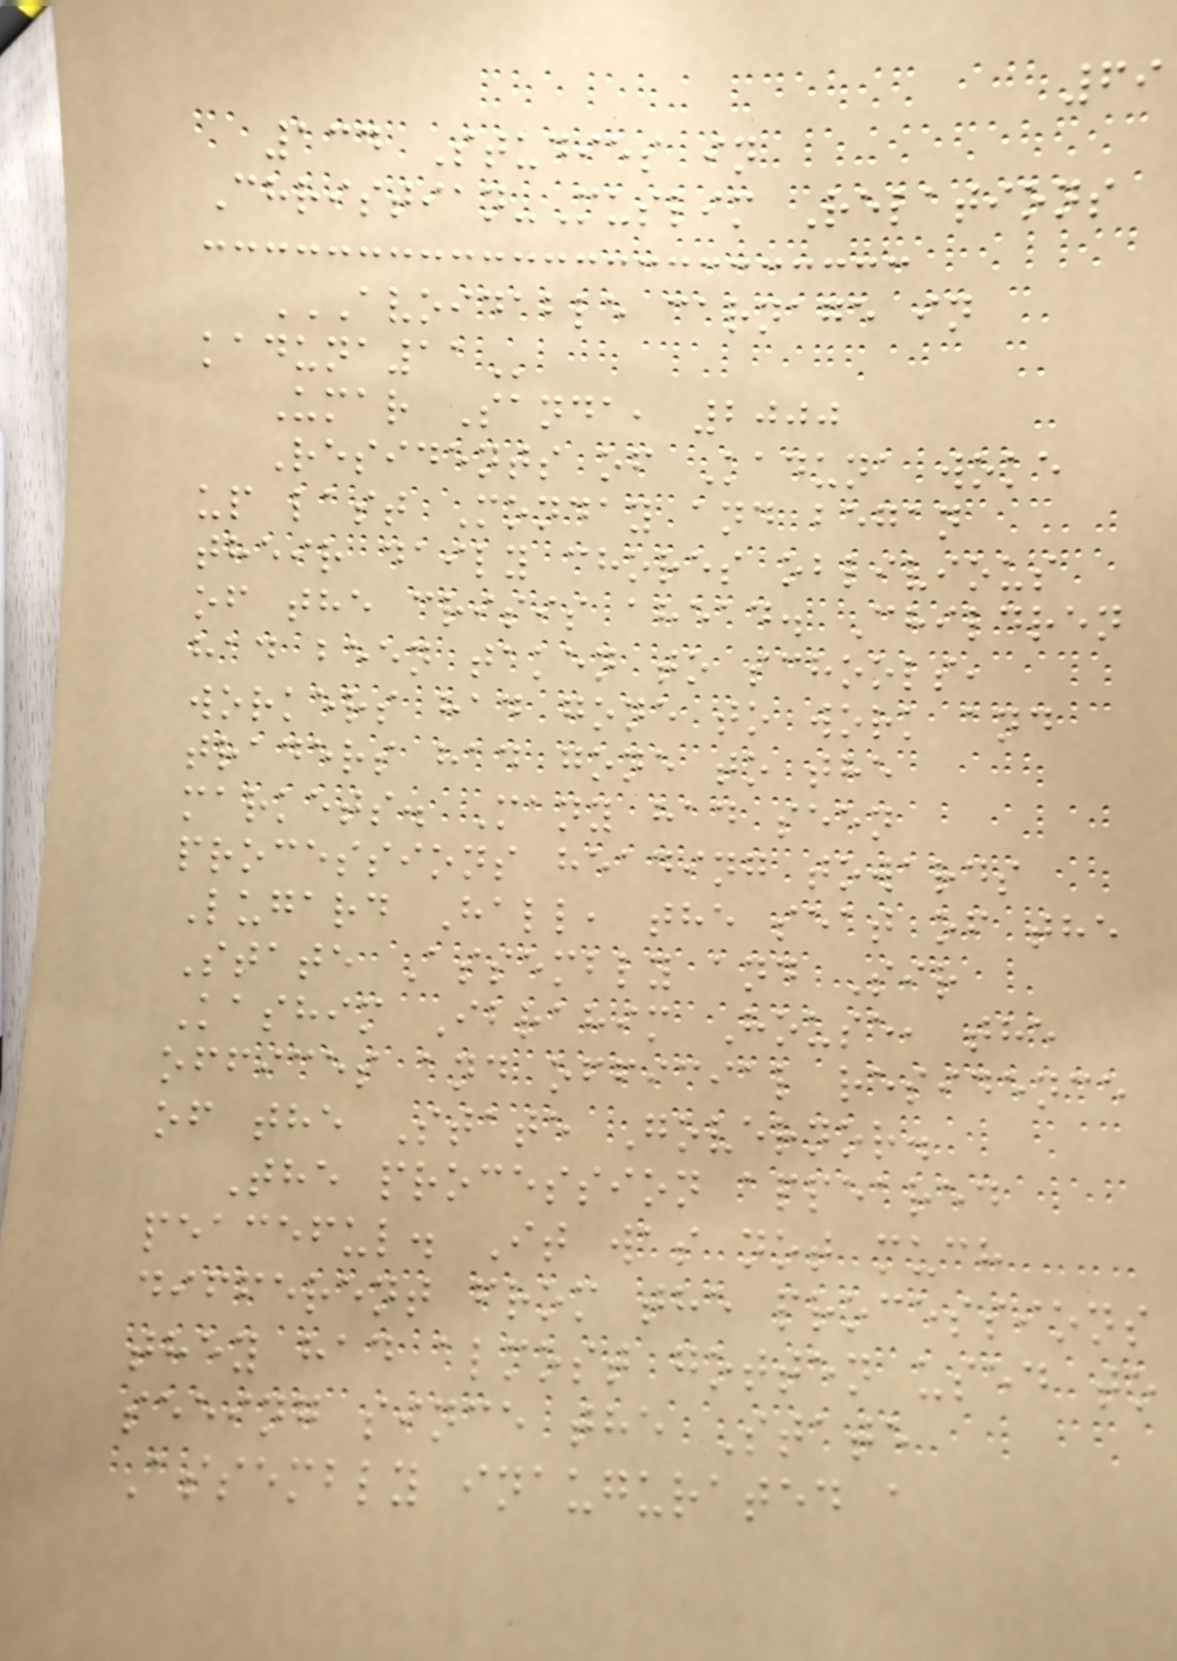69
134 Studies in
Christian-Muslim Relations
AVOIDABLE CARNAGE IN
KADUNA11
Umar Sanda, 2000
Residents of Kaduna woke
up last Monday and began
their daily chores oblivious
of the crisis ahead. Children
had been taken to schools,
workers had gone to work and
traders had gone to the
markets. Many had seen
processions heading towards
Lugard Hall, the seat of the
State Assembly and Sir
Kashim Ibrahim House, the
offices and official residence
of the State Governor.
The procession appeared
peaceful. It was not much
different from the processions
they had almost gotten used to
seeing since the State
Assembly inaugurated a
